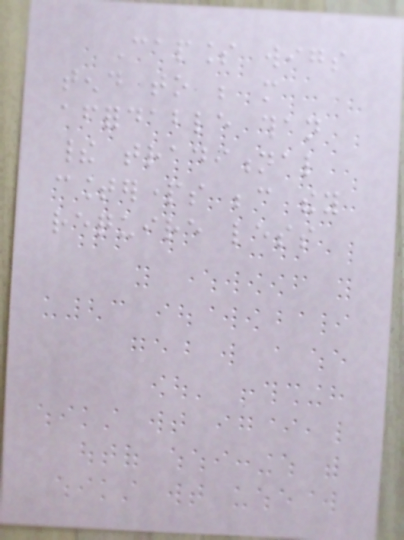Capless wigs
tend to be more
affordable than
their traditional
counterparts because they
require less
